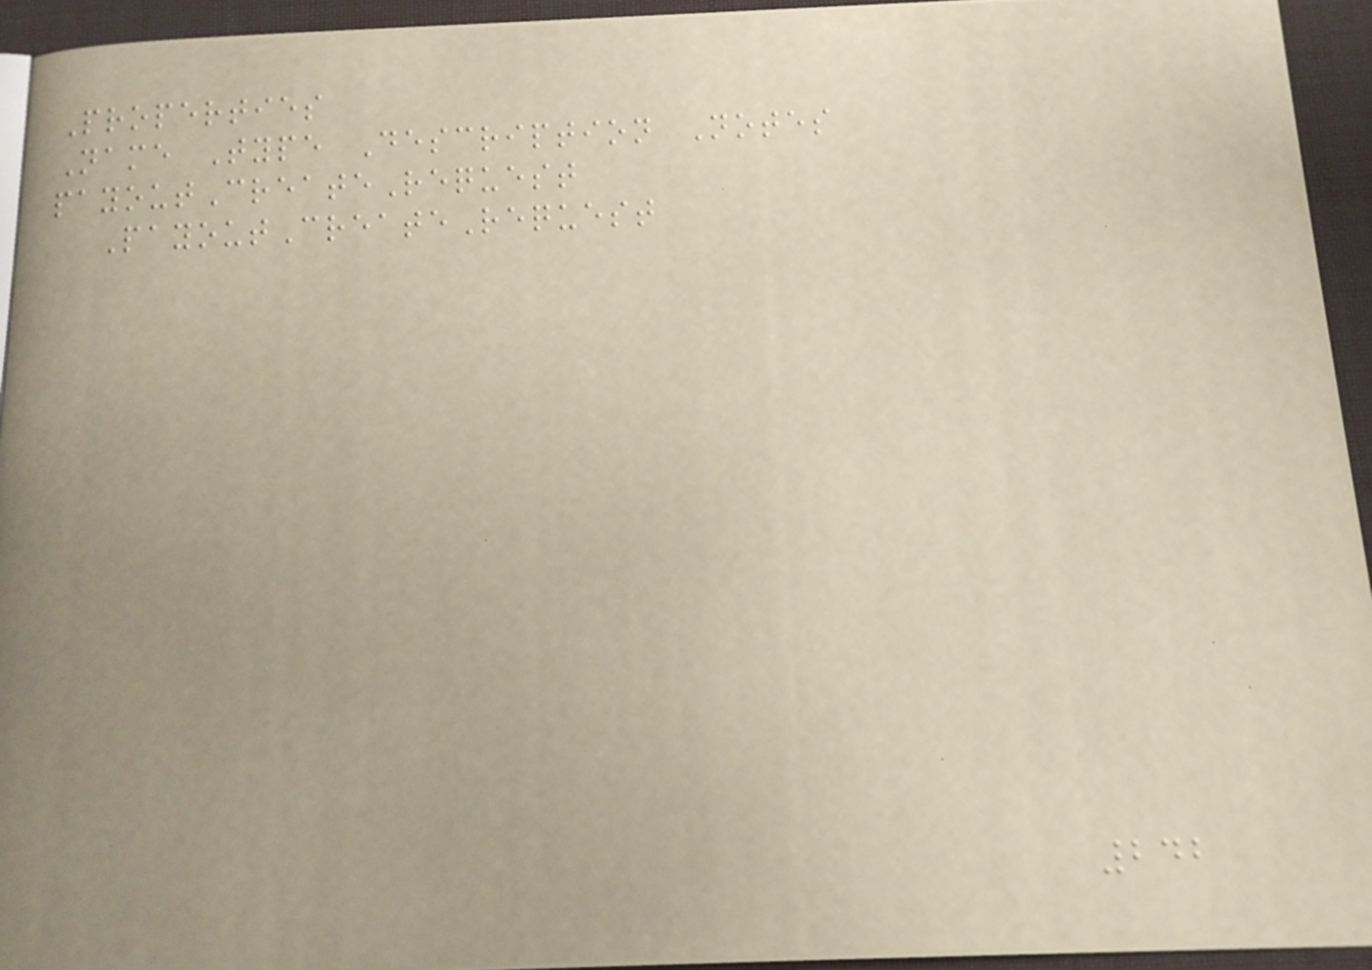Properties
Name Type Description Notes
payoutCreateRequest
PayoutCreateRequest
242
